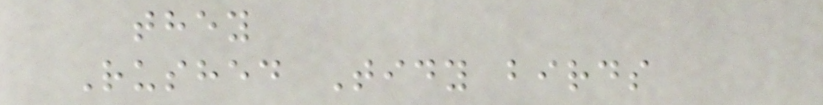they
Rushed Tidy birds
